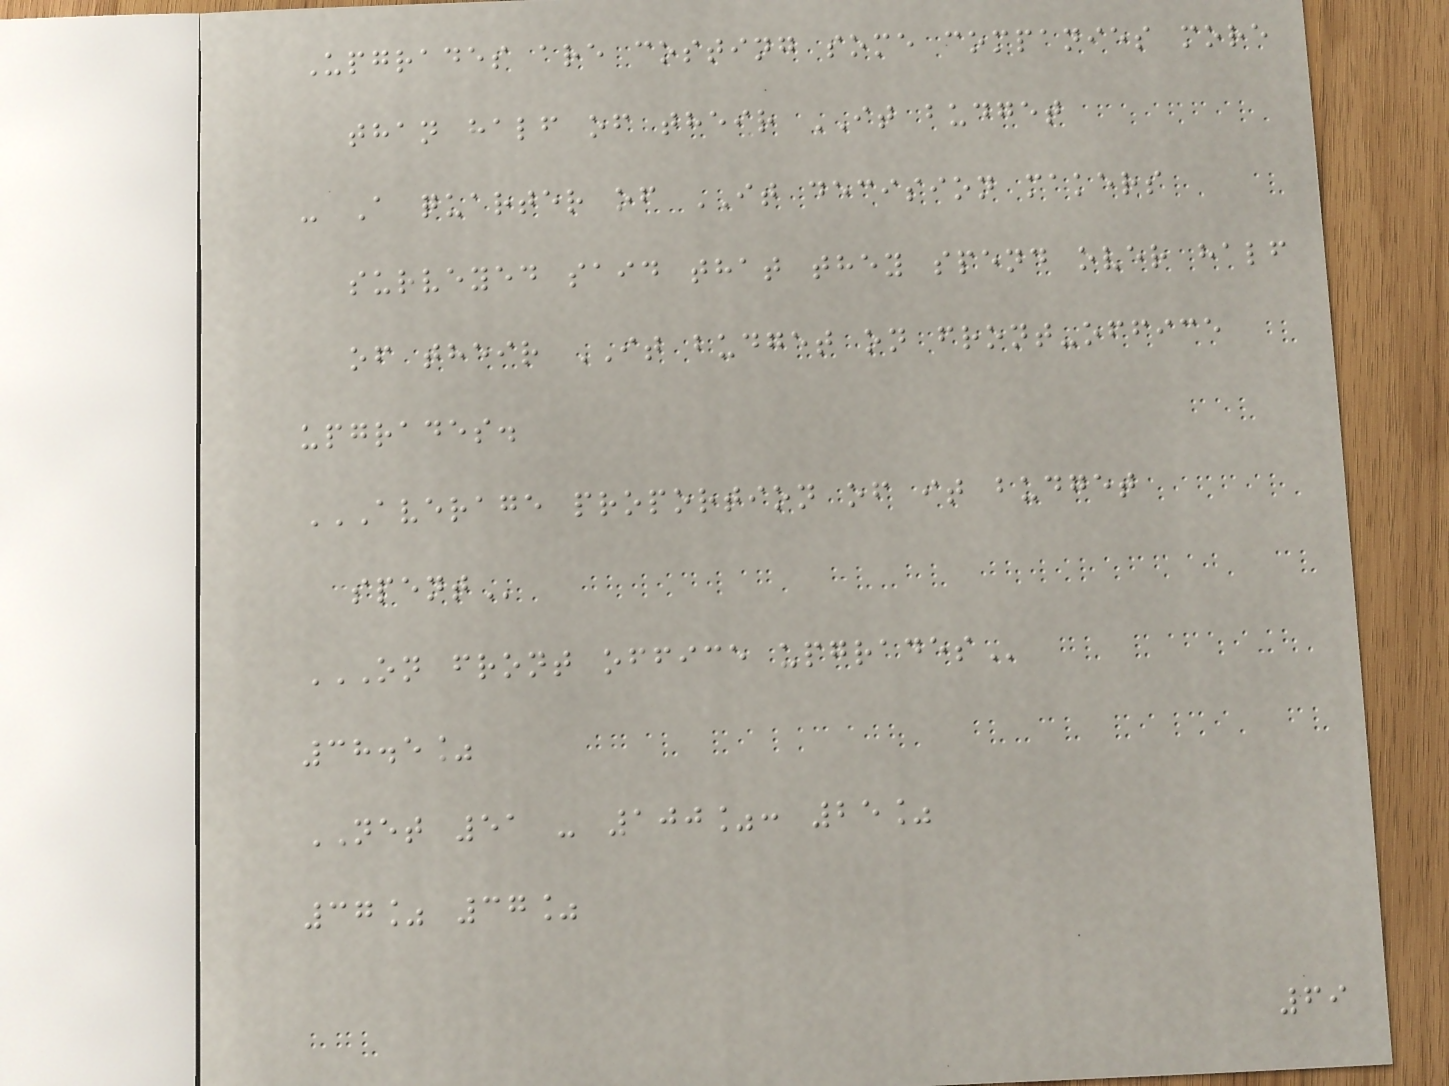Upgrades are costing some companies more
than half of their IT budget
- A quarter of IT decision makers
surveyed said that they spend over half
of their IT budget on front-office
upgrades.
AVERAGE PROPORTION OF IT BUDGET
SPENT
ON FRONT OFFICE UPGRADES
38.5%
NET 51 - 100%: 25%
37% 37%
69
